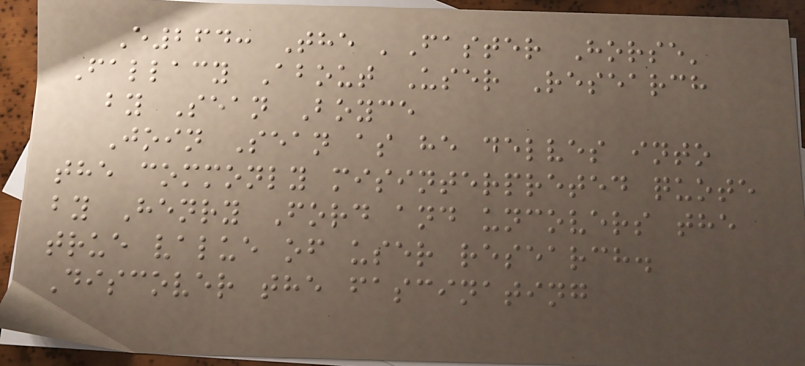E264: The 'Faster Horse'
Fallacy About User Research
by Sean Boyce
Join Sean as he delves into
the commonly misinterpreted quote
by Henry Ford and uncovers the
true value of user research.
Discover the fascinating
